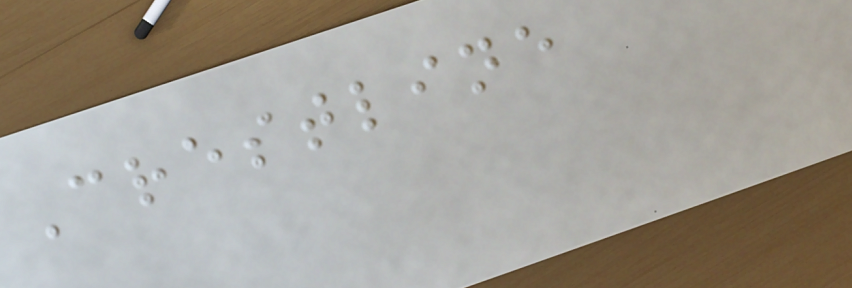Crestline
